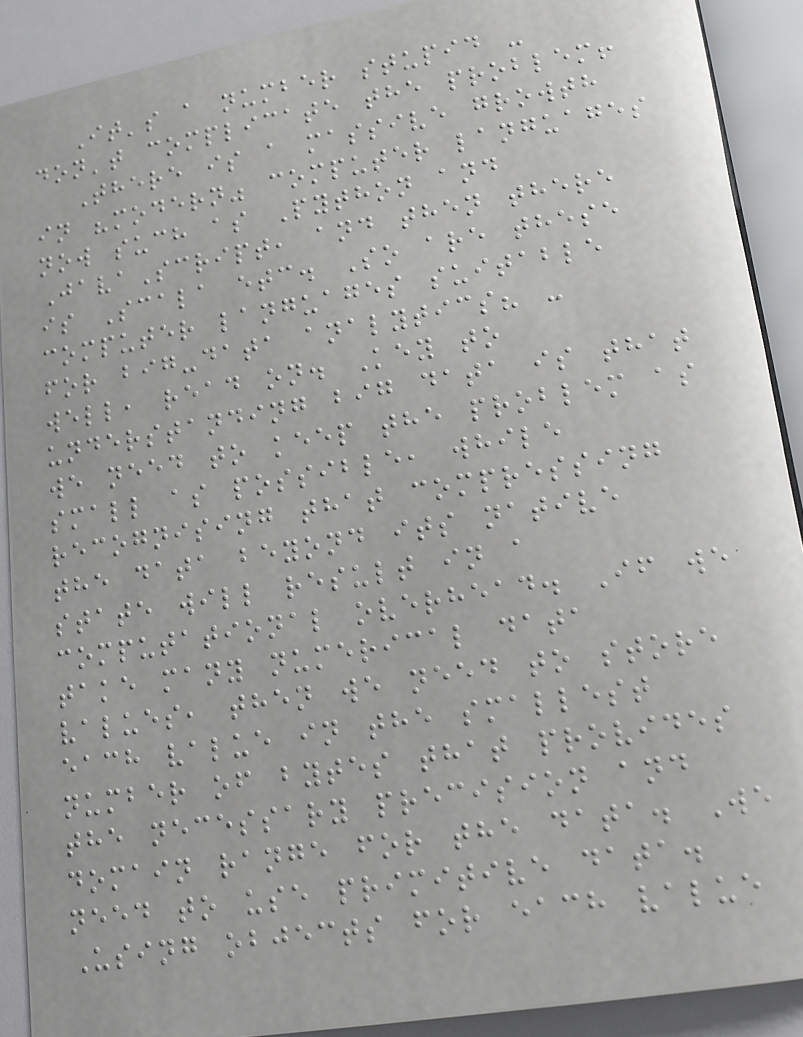It's a number stupid -
don't complicate the problem!
There is a massive growth
in "modern" computer languages
now such as Python and
JavaScript, and then there
is Scala etc. So are these
computer languages suitable
for big-data analytics? -
well, read on. Key to
understanding big data is that
we need to keep the problem as
small as possible, while
recognising that compressing
the data beyond its native
state will result in a
computational overhead. If we
take many numerical data
values, then we need to store
each value in the smallest
number of bytes that provides
the necessary precision and
domain range for the data. We
need to use primitive data.
Using objects for each value
